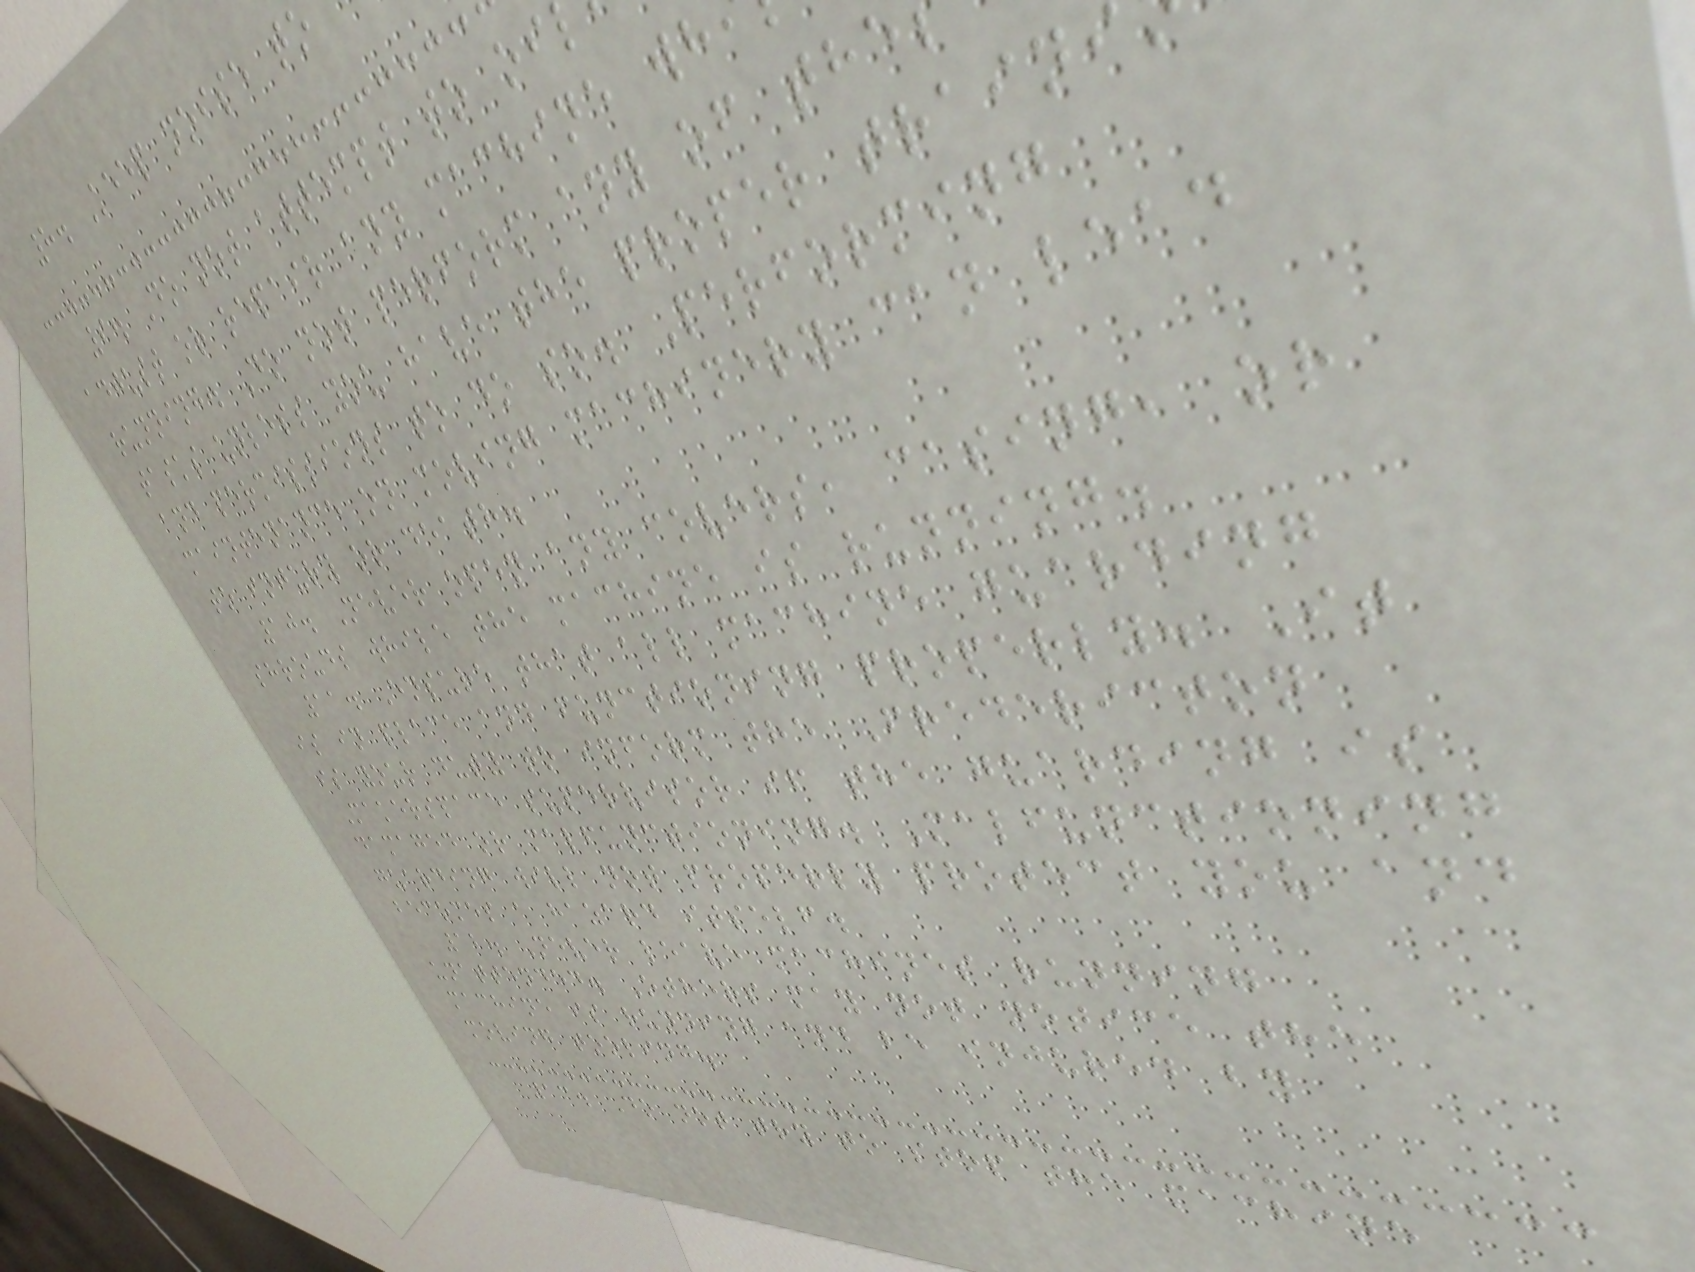8. Keep noise to
9. Do not attempt to oi
adjust or repair any machine wh
running. Do not perform any of the
tasks unless you have the proper train
and permissions to do so. Performing
maintenance on moving machinery can lead
to injury or death.
10. Never open any covers, casing, or
shrouds while the machine is running.
11. Ensure that all machine guarding
is in place and functioning properly. It
is your duty to inform the Fredericton
Makerspace supervisor if the guarding is
damaged or malfunctioning. Malfunctioning
guarding will not properly protect you and
becomes a hazard itself.
12. Never leave machines running
unattended. Others may not notice the
machine is running and be injured by
moving tooling.
13. Do not try to stop the machine
